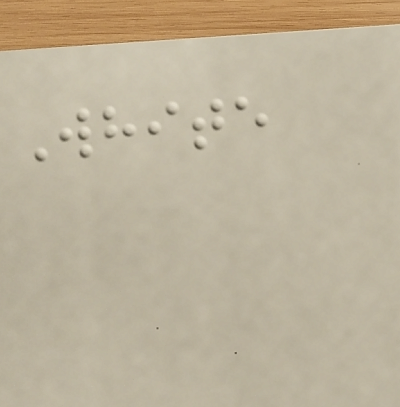White
